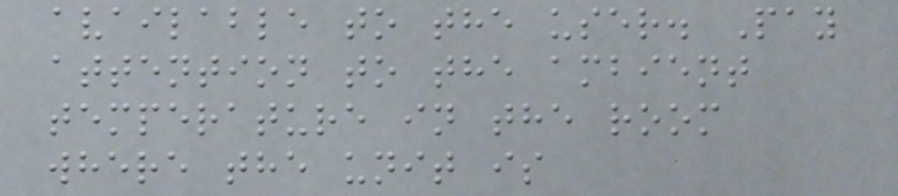available to the user. Pay
attention to the ambient
temperature in the room
where the unit is
